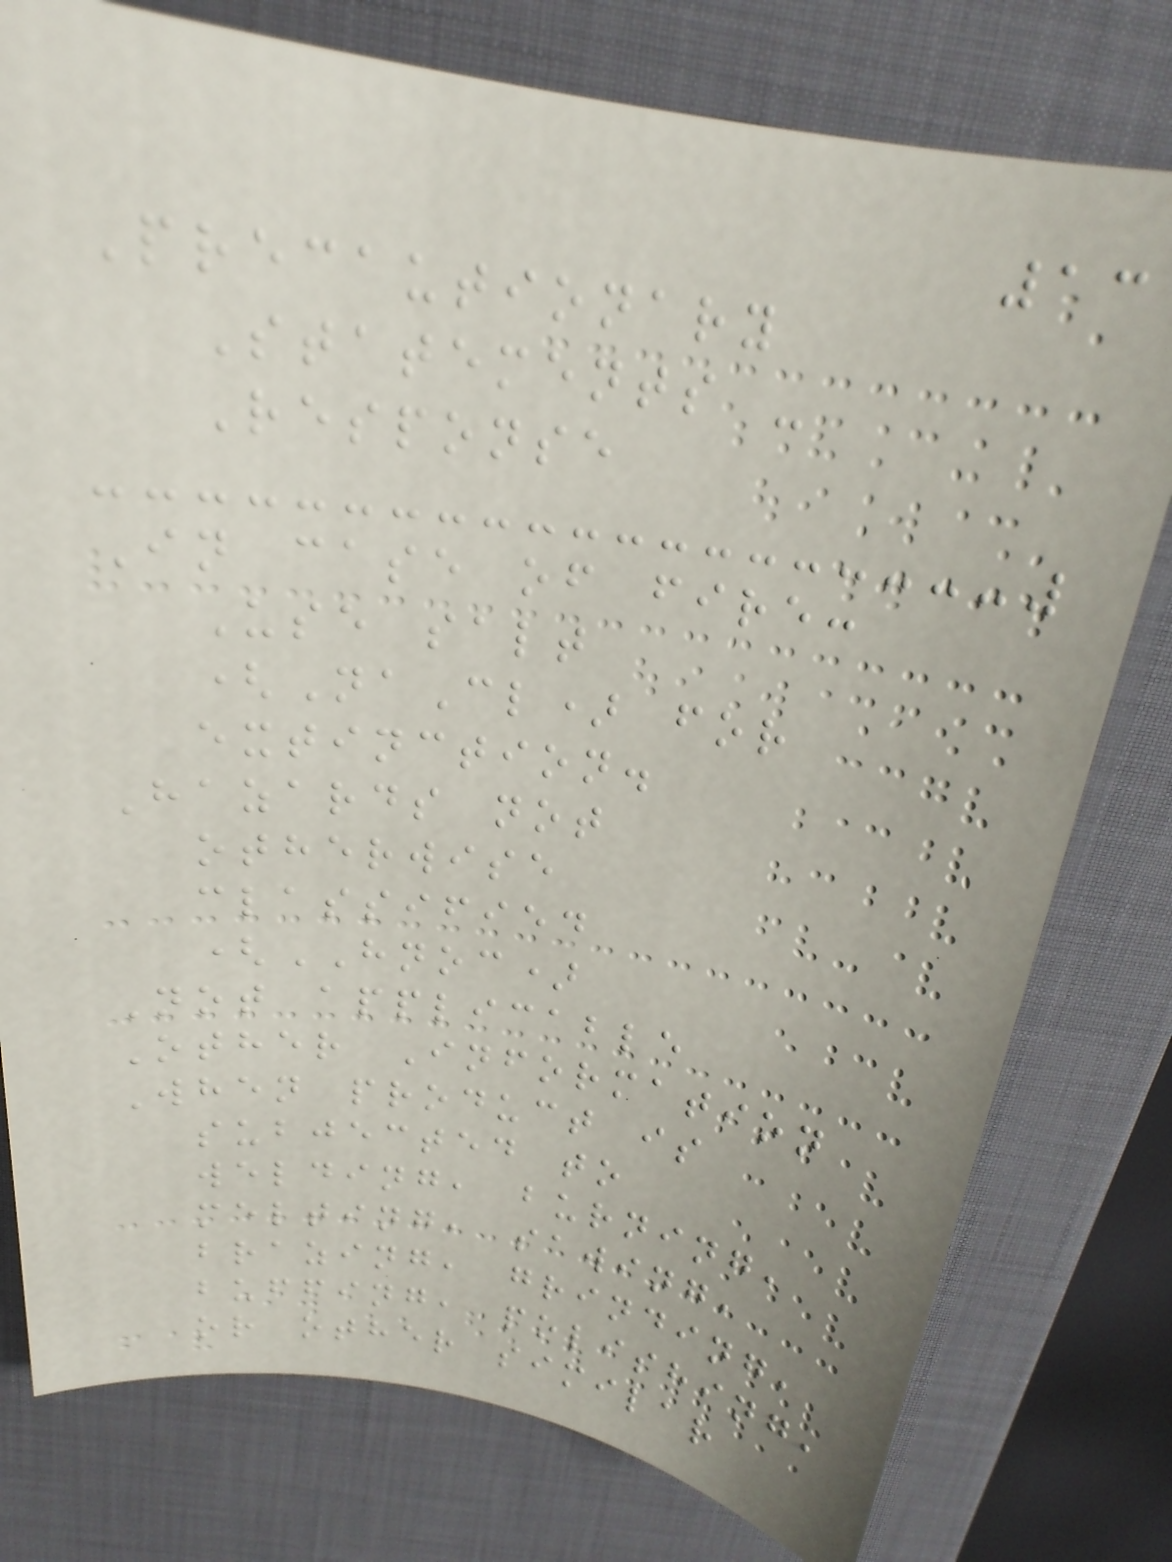13
Precautionary
Statements -
Response
In case of fire:
Use salt
(NaCl) for
extinction.
Hazards not
otherwise
classified
(HNOC)
Not applicable
Other Information
When product is
subjected to
welding, burning,
melting, sawing,
brazing, grinding,
buffing, polishing,
or other similar
